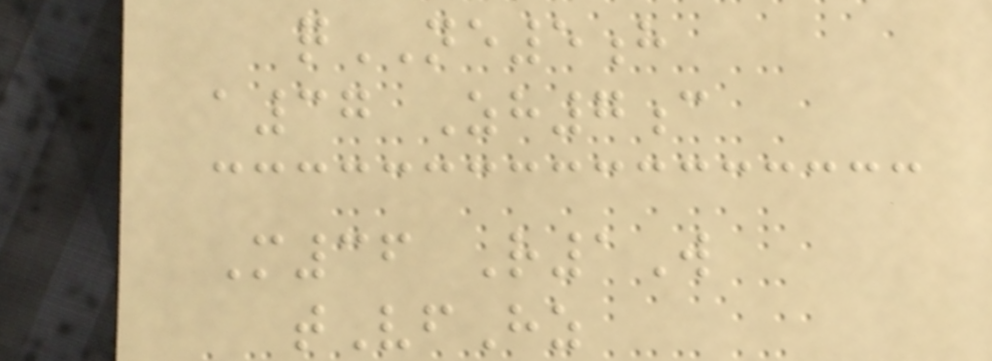qNE5h
a37 Zh7c
M36 R1W
tVfHz
